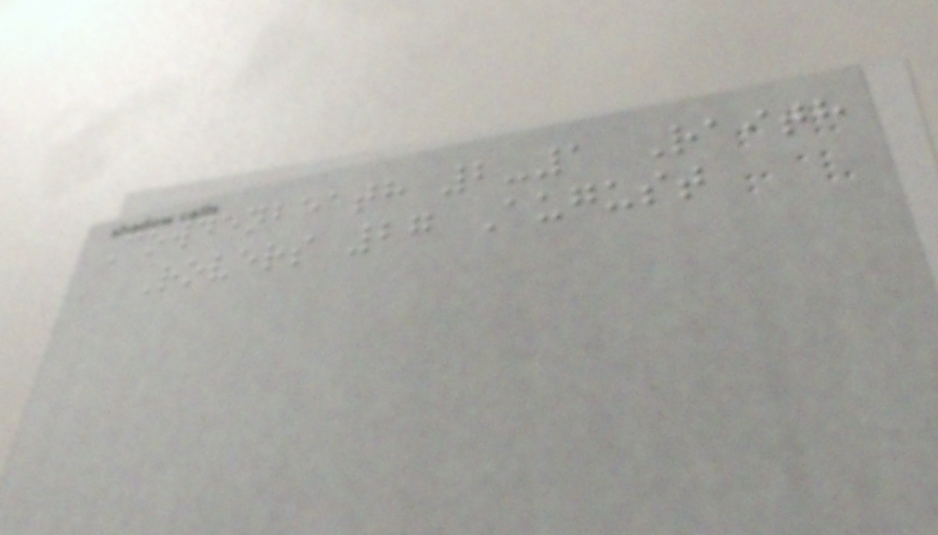Cowdenbeath 2-1 Raith
Rovers 27 August
